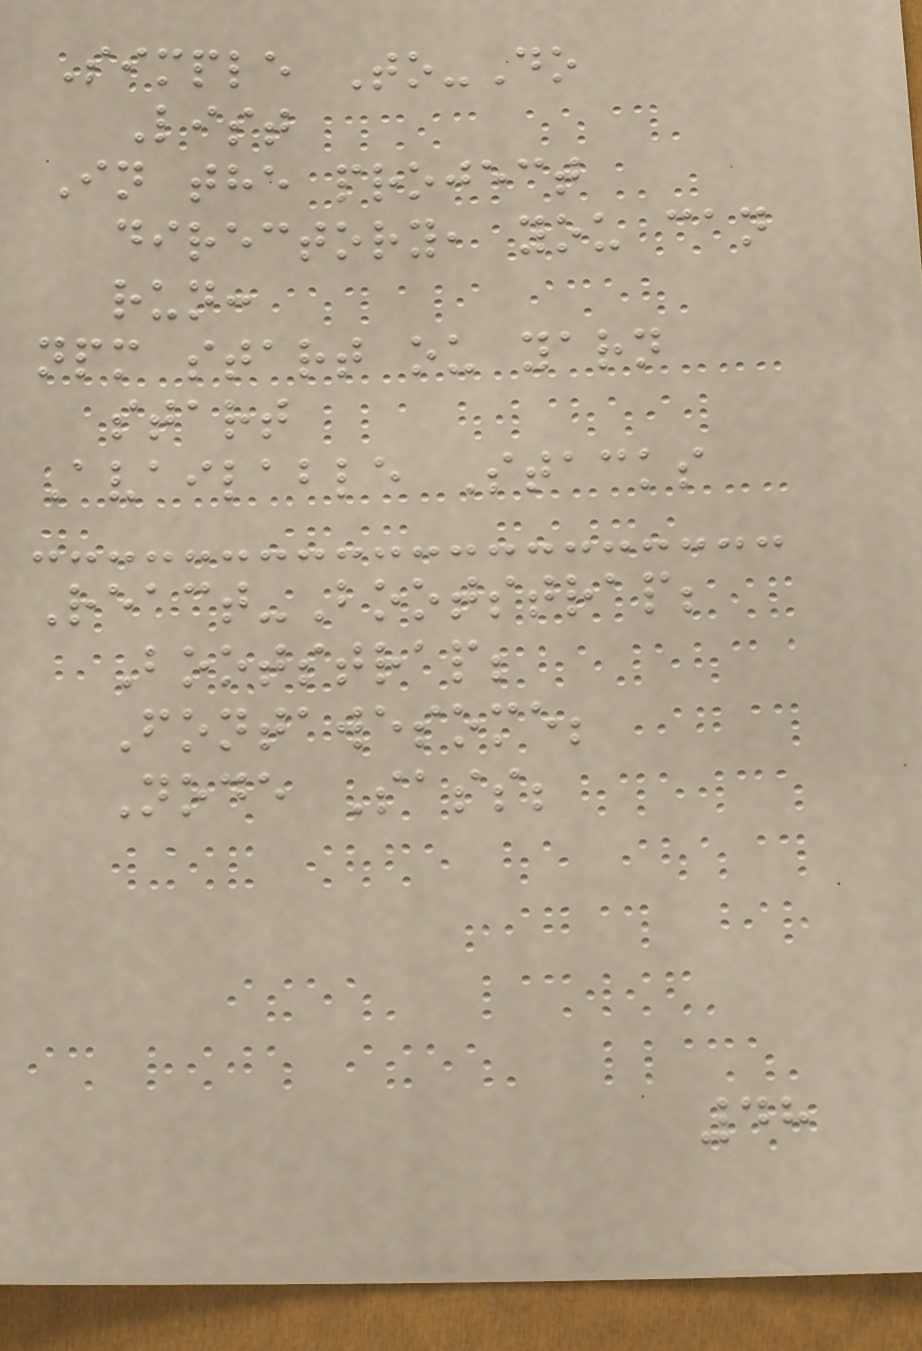Simple To-Do
List
In the project
directory, you can
run:
npm start ou yarn
start
Available Stacks
React-Bootstrap;
Bootstrap;
Fontawesome;
Node Sass;
48
